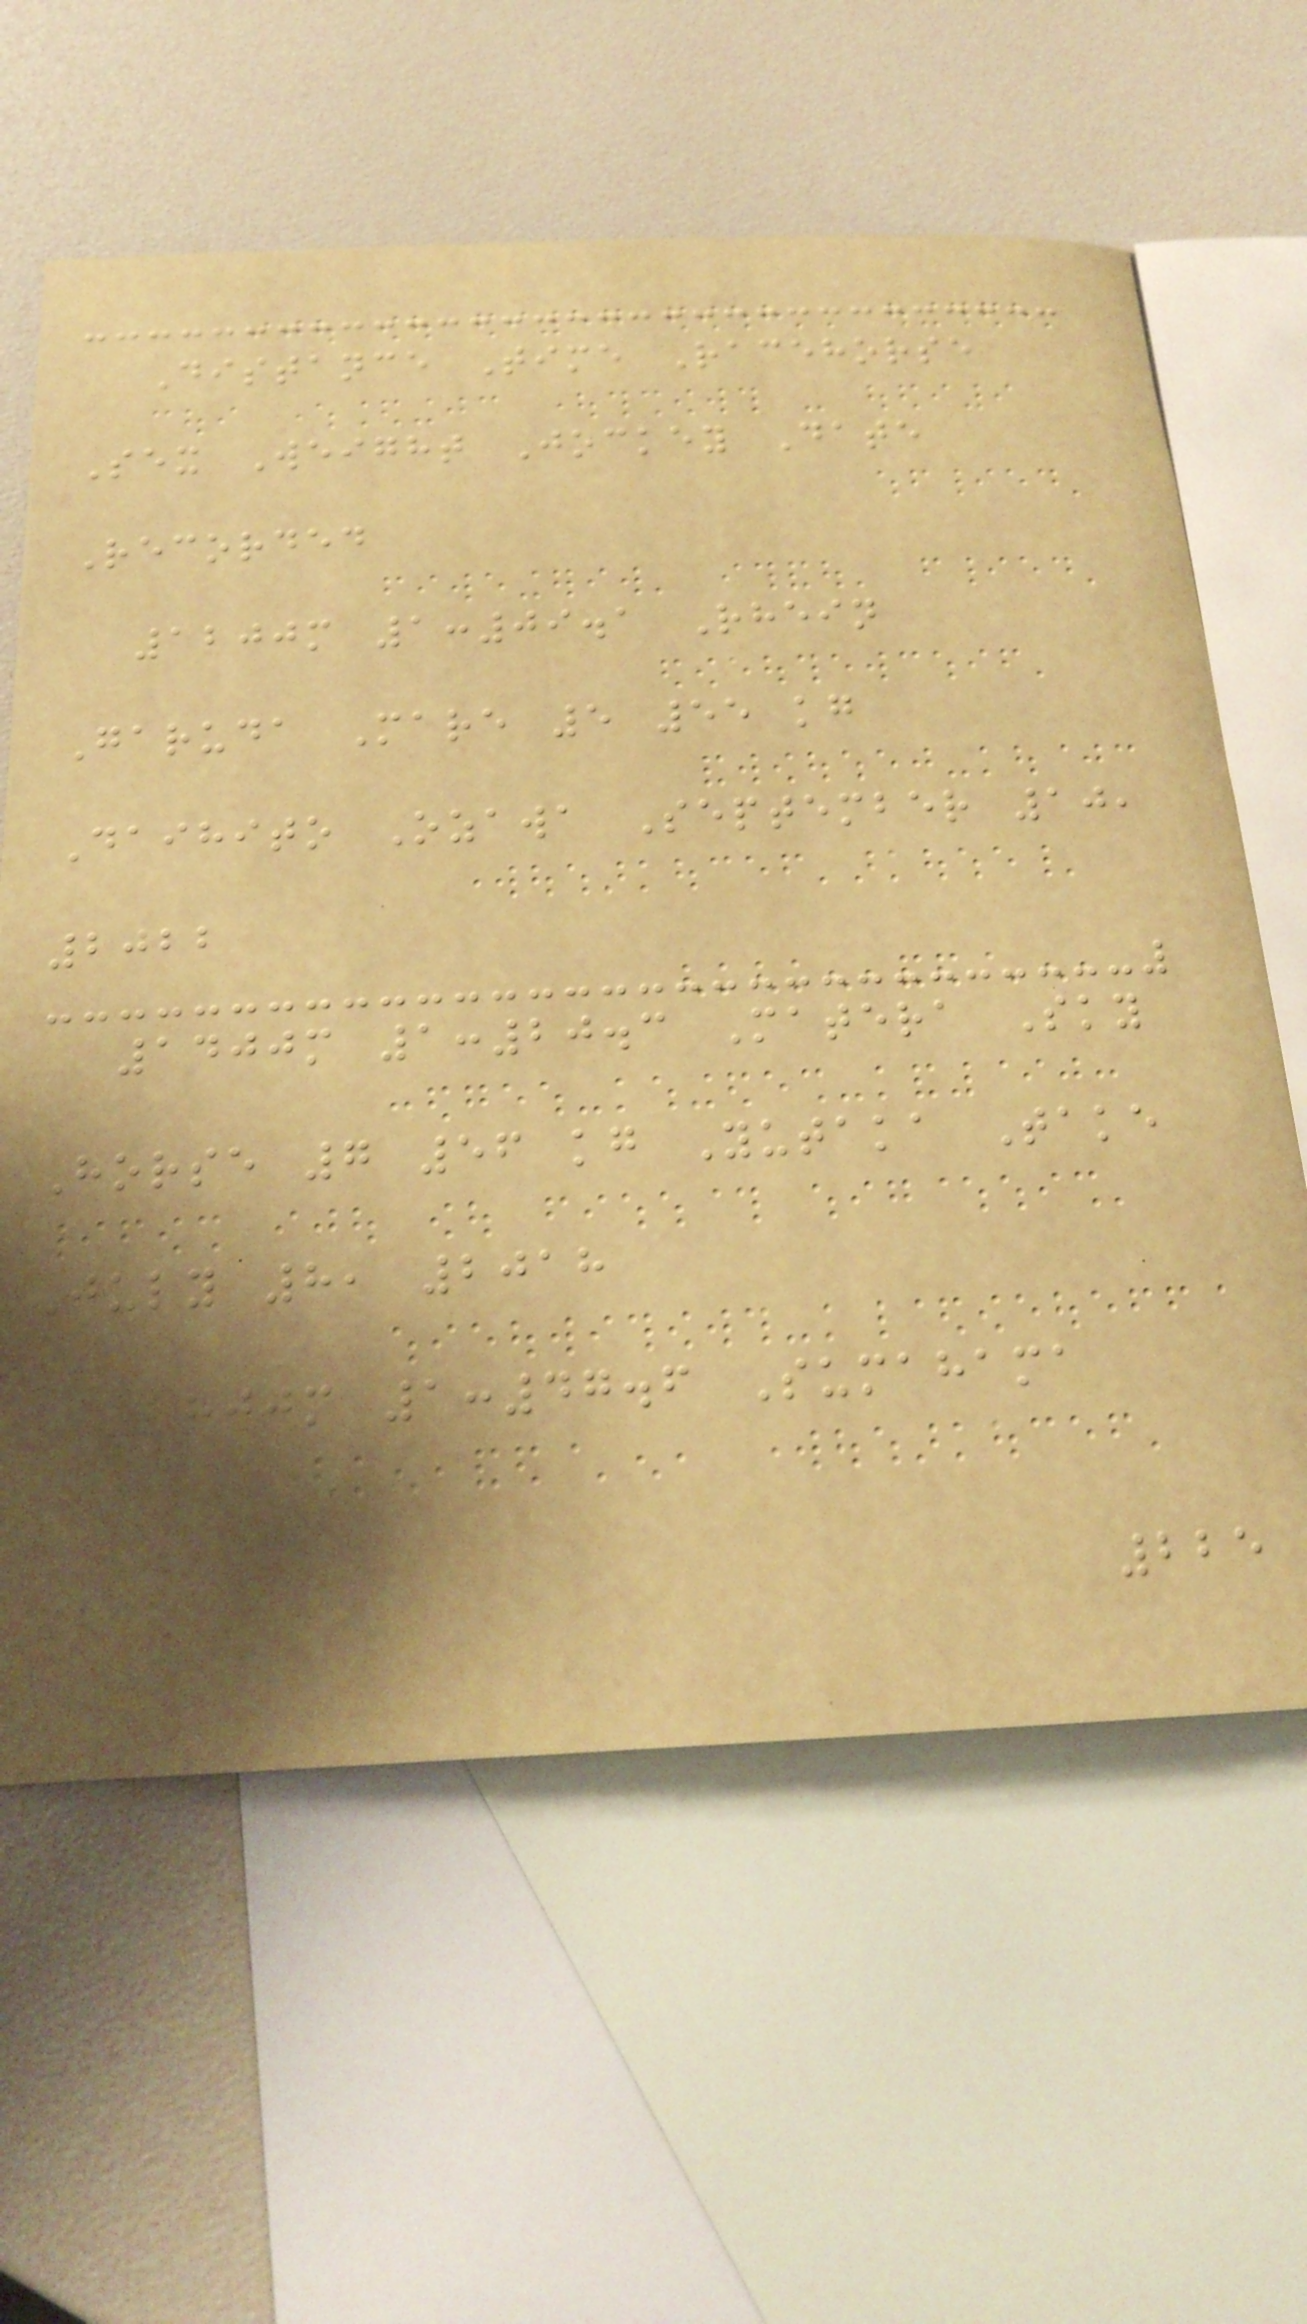Distance Time Racehorse
Sex Weight Jockey Date
Recorded
1200m 1:09.1 Rhein
Garuda Mare 5 55 kg
Daihito Ozawa September 10,
2022
1400m 1:20.3 Matera Sky
Horse 7 56 kg Yutaka Take
July 8, 2018
1800m 1:47.6 Sumahama
225
